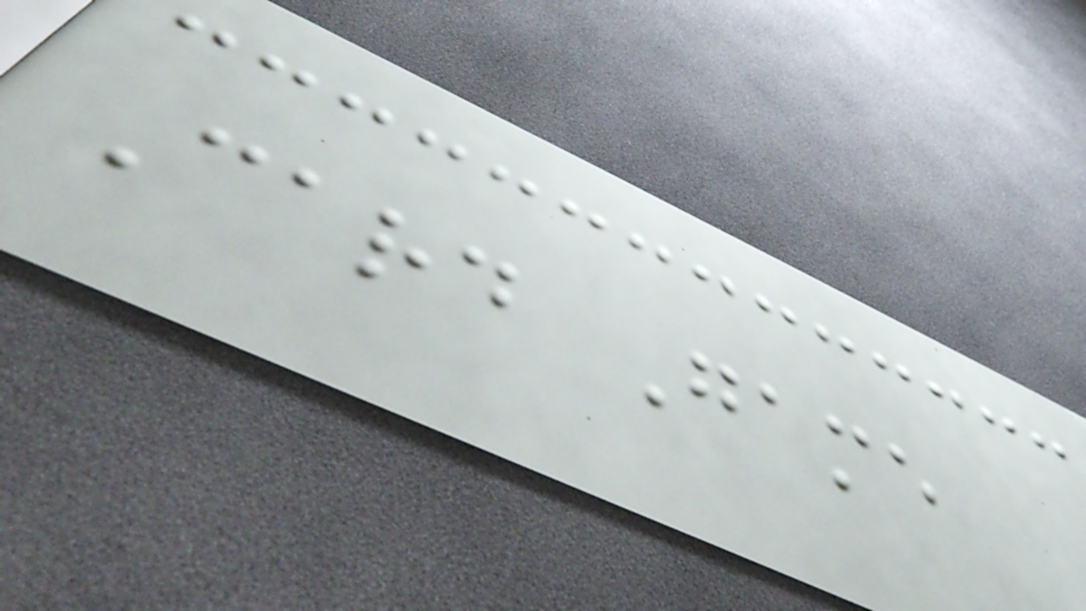Card Game
